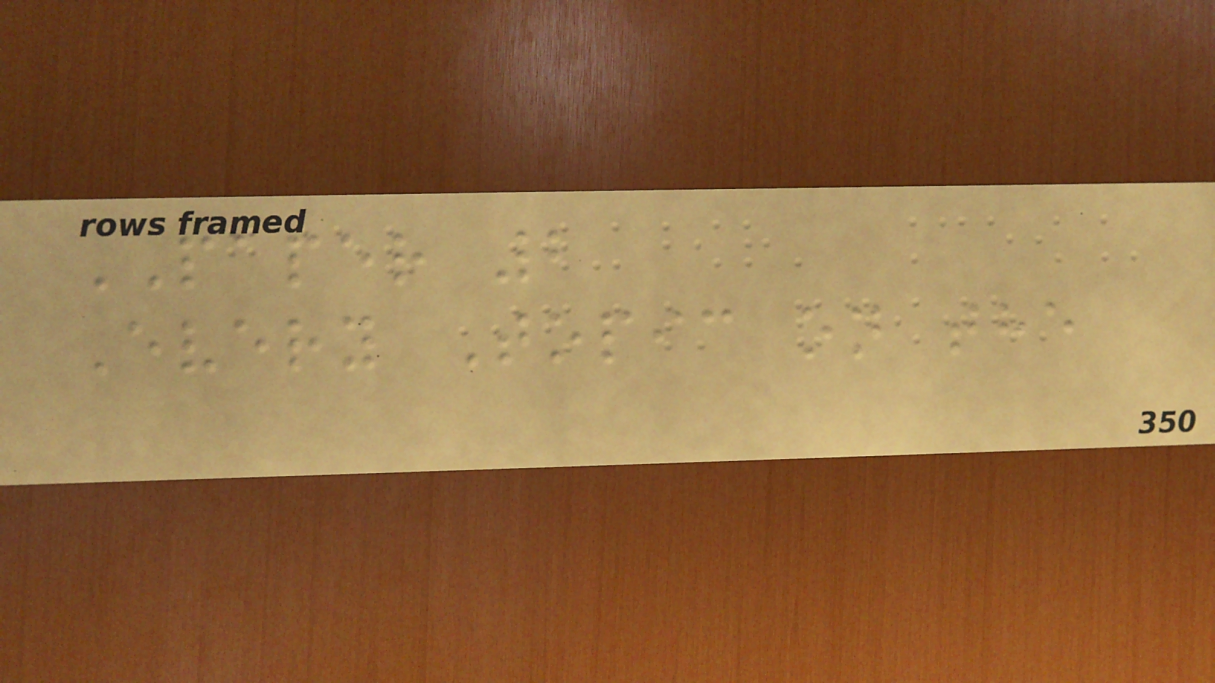PAPER 2
Every Topic on the
